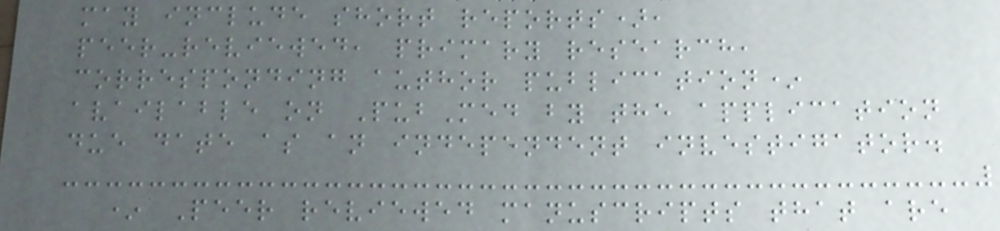may include short reports),
peer-reviewed, primary research,
corresponding author publication*
available on PubMed by the application
due date as an independent investigator.
* Peer reviewed manuscripts that are
